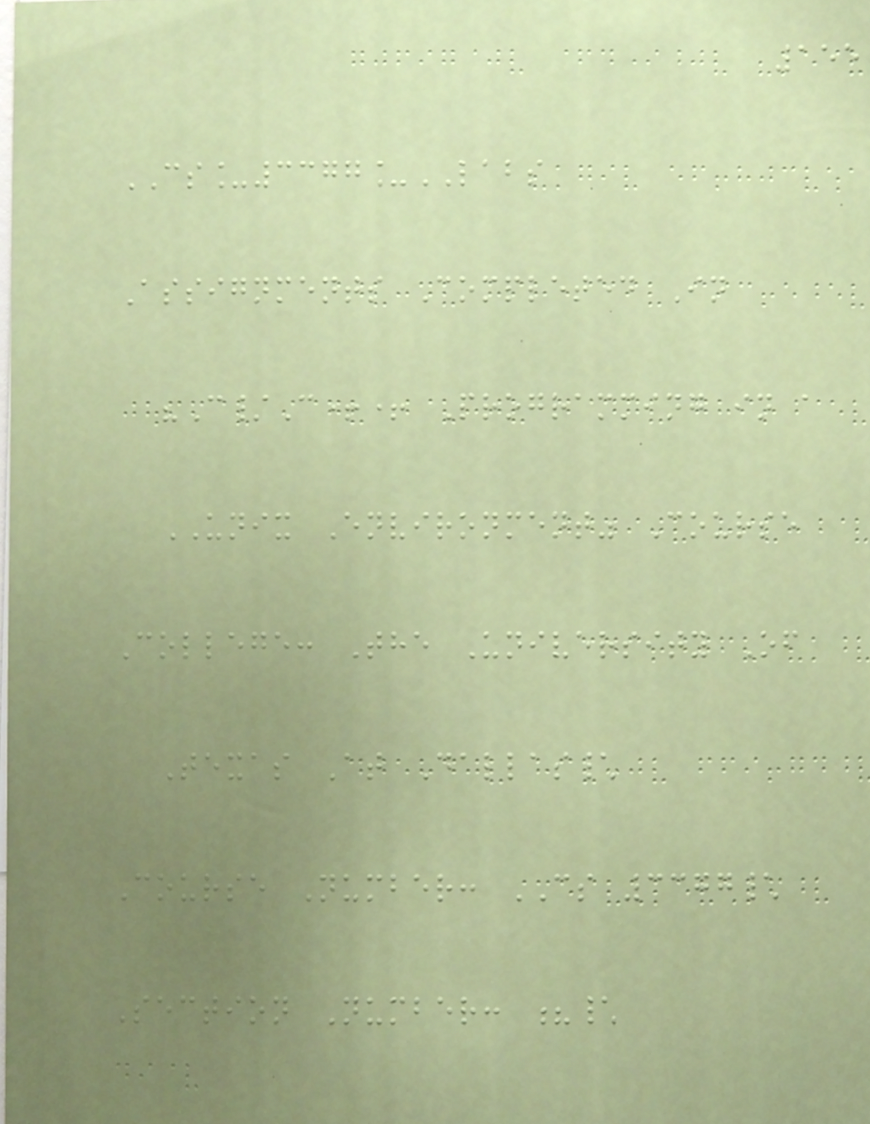155
CS_3377_LABS
Assignments Completed In
"C/C++ Programming in a
UNIX Environment" Course
College: The University Of
Texas At Dallas\
Course Number: CS 3377\
Section Number: ?\
